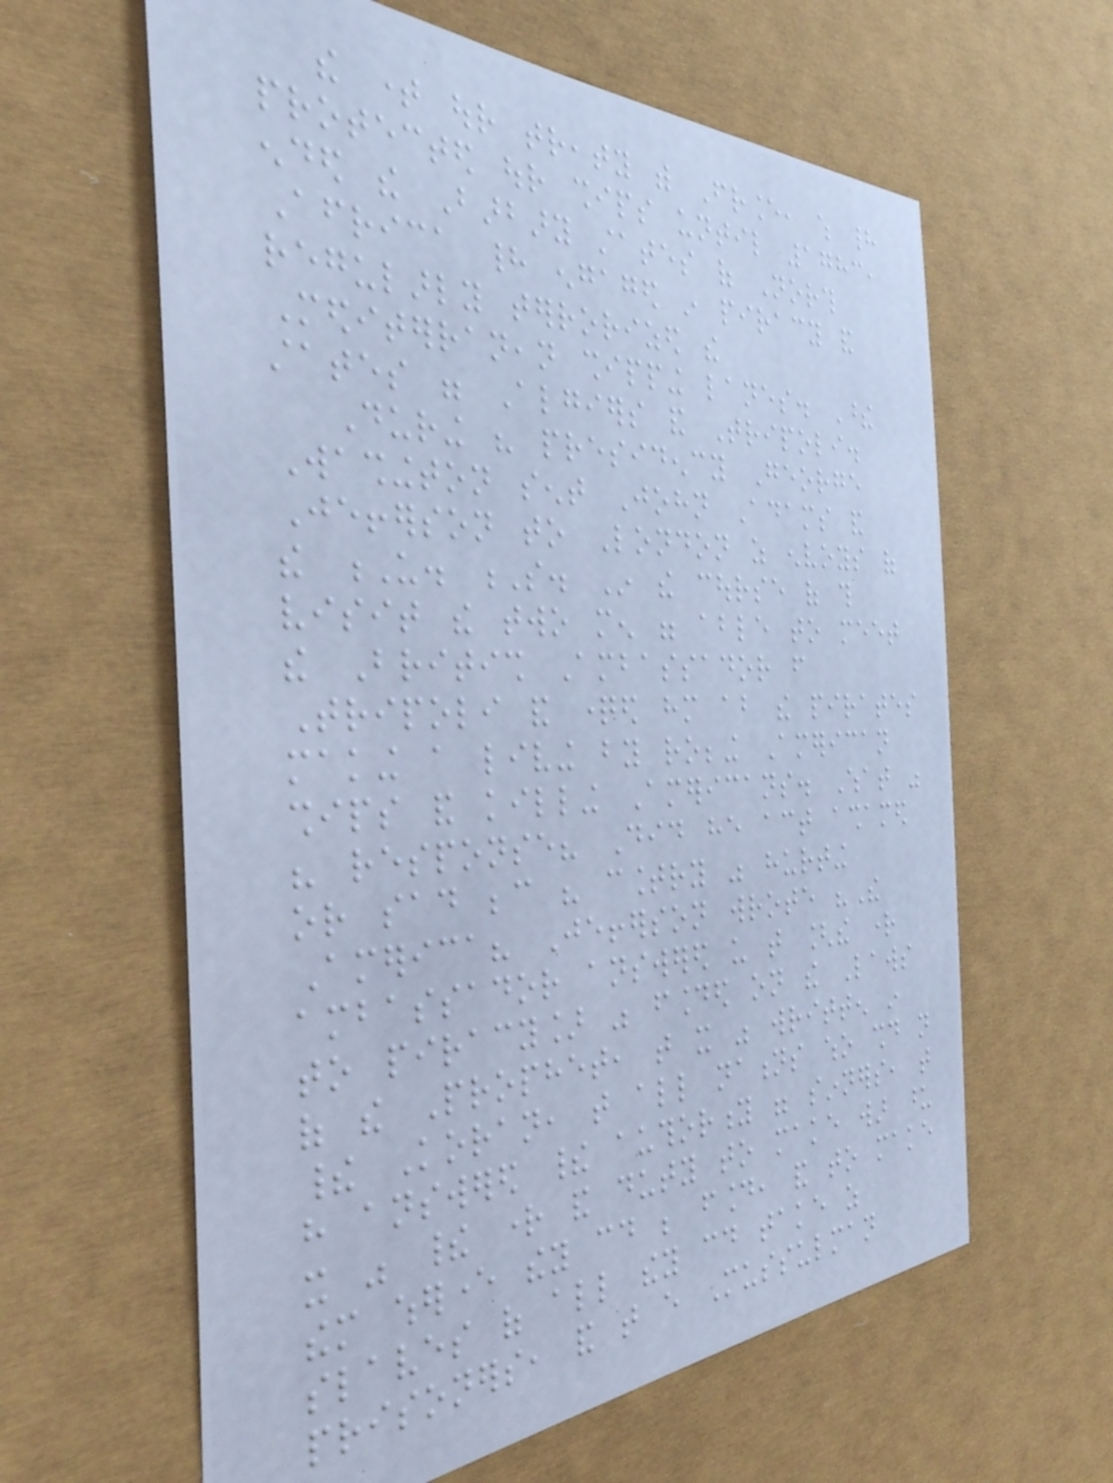the time our treaty with France, which had
protected our ships until 1783,
ended the Barbary states of North
Africa had engaged in piracy and
regularly terrorized the
Mediterranean shipping lanes. These
states were Algiers and Tripoli.
During his presidency George
Washington sent John Adams and
Jefferson to London as envoys of
the U. S. In the course of this
visit the two men were able to meet
the British Ambassador from
Tripoli and questioned him about the pirates
making a living by robbing American
ships and killing Americans. What was
his response? Did he act ashamed
or sad because his country was hurting
America? Jefferson wrote "The
ambassador answered us that [the right
to piracy] was founded on the Laws
of the Prophet, that it was written in
their Koran, that all nations who should not
have answered their authority were sinners, that
it was their right and duty to make war upon
them wherever they could be found, and to make
slaves of all they could take as
prisoners, and that every Mussulman
